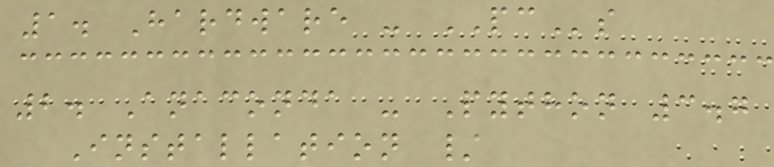1. Hardware - PCs
2. Anaconda - Python 3.7
Installation /
